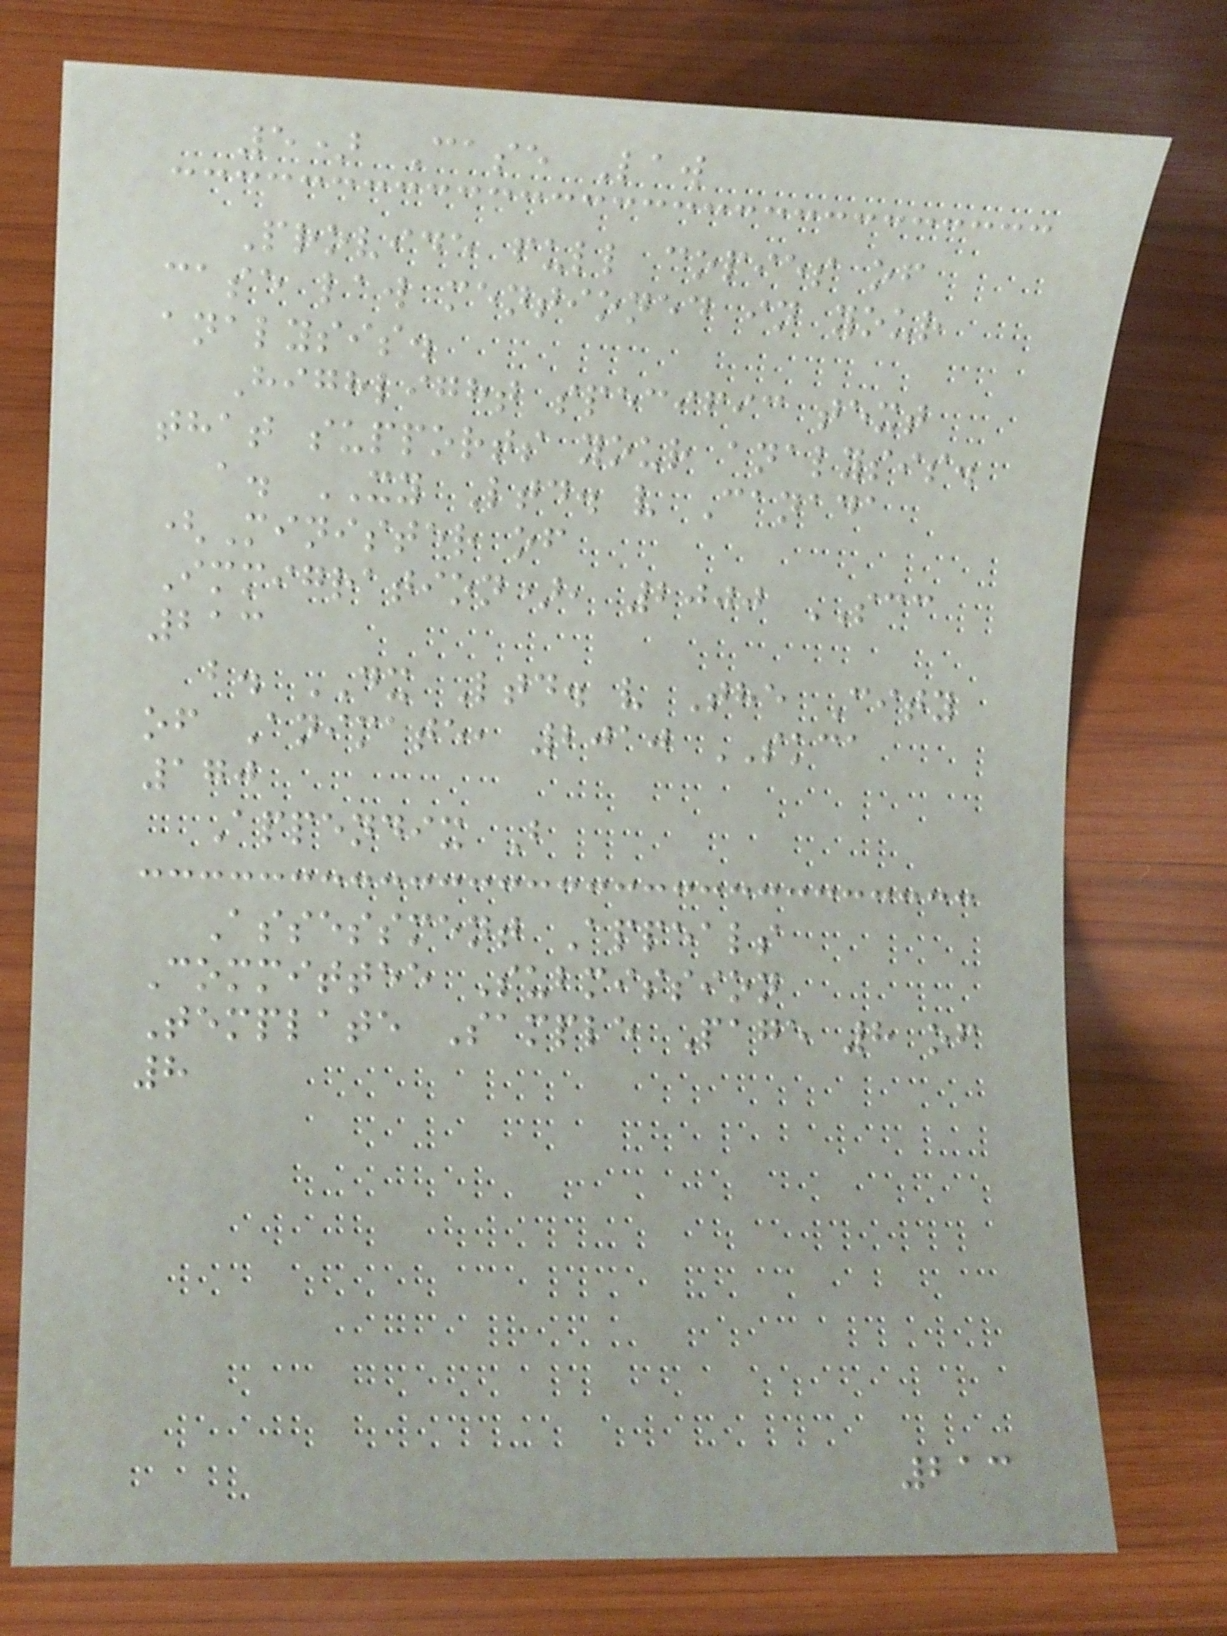5) Case Law
Provide full copies of
case law mentioned in your
analysis.
Highlight specific text
that supports your analysis.
a. XY Ltd. v Canada
(Minister of
Immigration), 2000 SCC
213
b. DX Ltd. v The City
of Animate, 2010 SKCA
170
Appendix B
Assessment Appeals
Committee Submission
Template Sample Page 8 of
8
213
